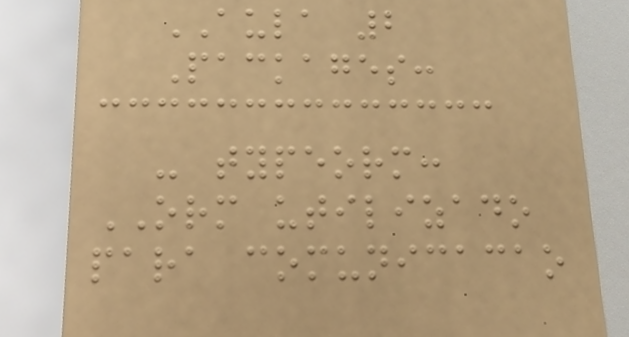AULA 2
Packages:
- typeorm:
ORM utilizado
para comunicacao
